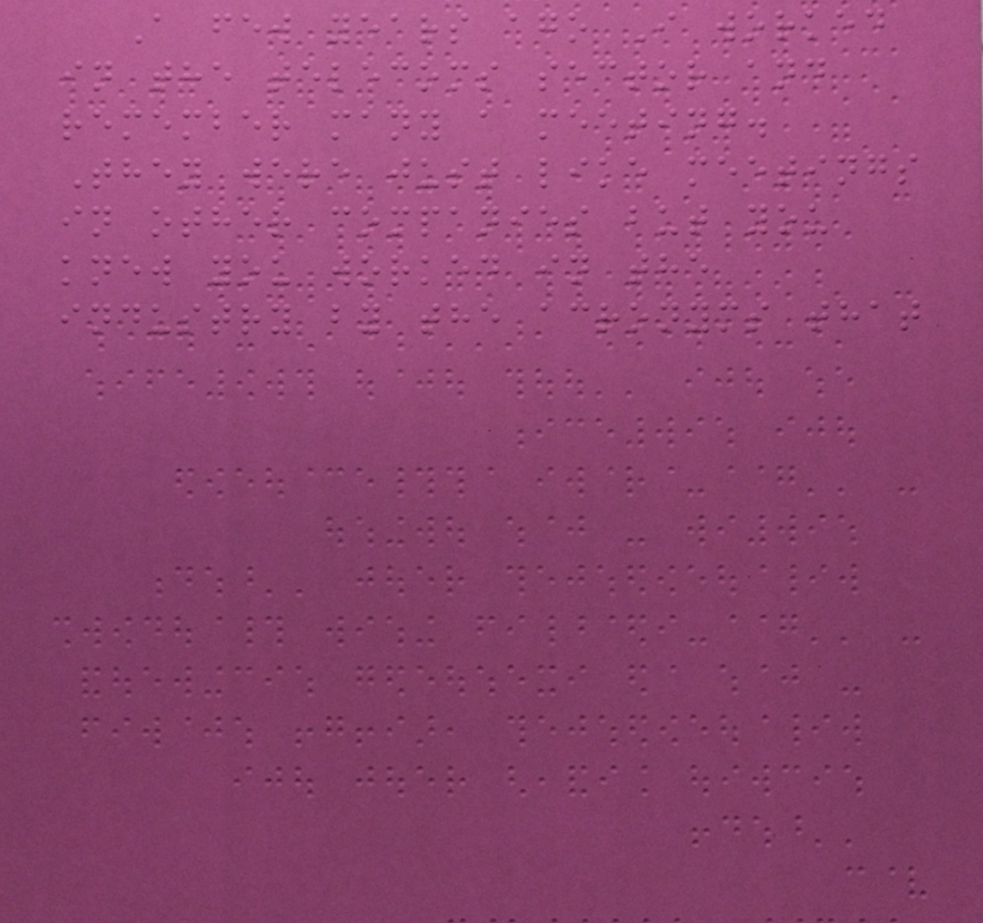A few years ago I worked
in the telecoms sector and
remember many a meeting.
They were just like meetings
in other companies but you
knew you worked in the
industry by the acronyms that
